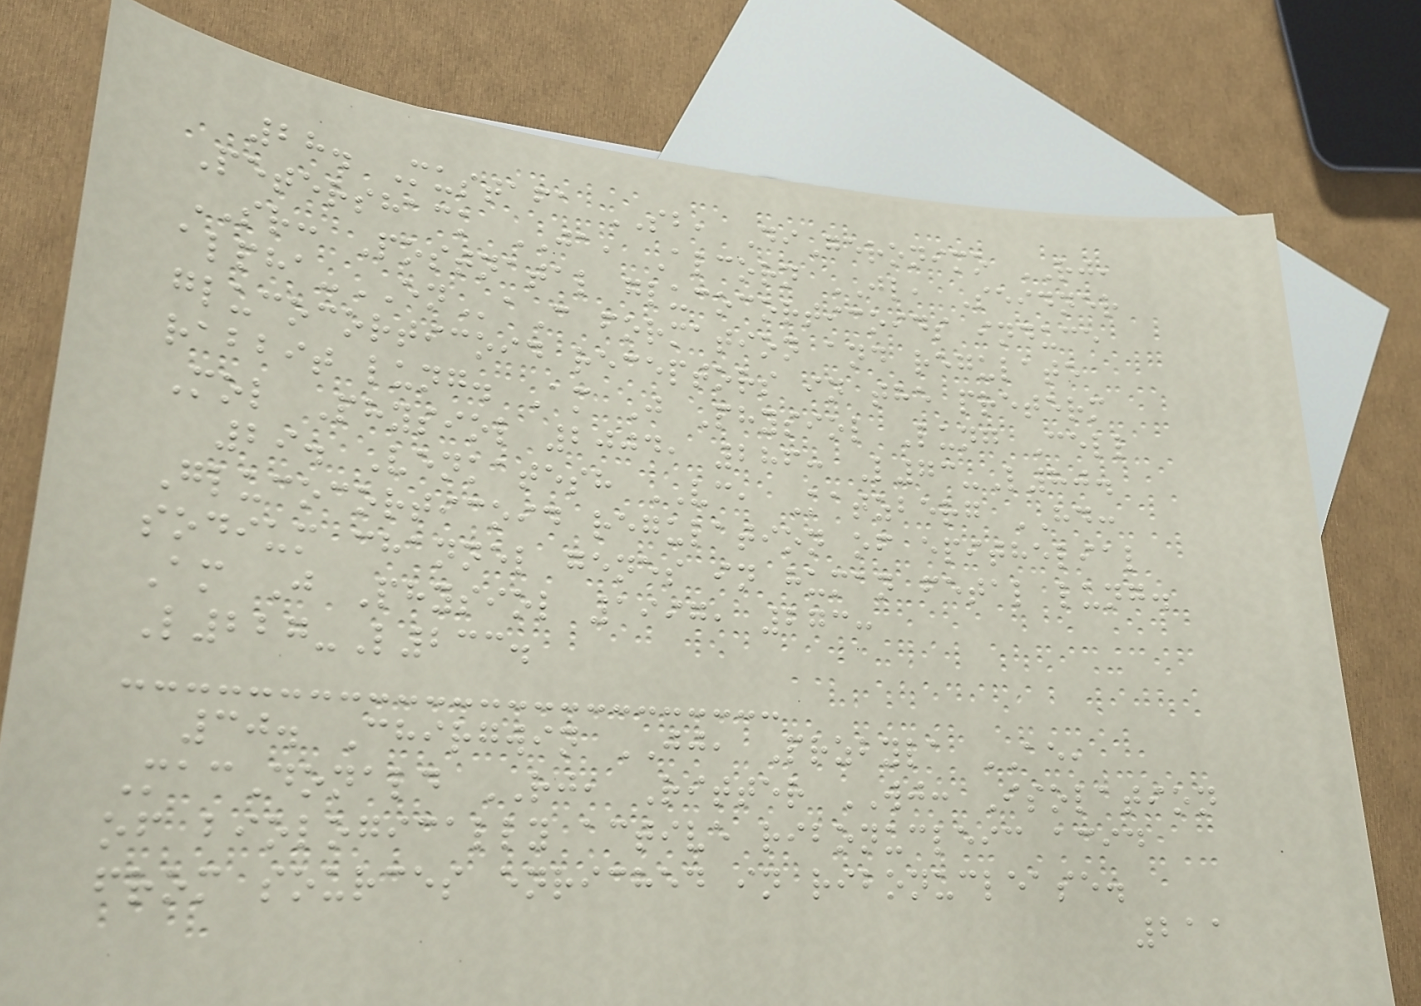28. Mustafa SB, DiGeronimo RJ,
Petershack JA, Alcorn JL, Seidner
SR: Postnatal glucocorticoids induce
alpha-ENaC formation and regulate
glucocorticoid receptors in the preterm
rabbit lung. Am J Physiol Lung Cell
Mol Physiol 2004, 286: L73-L80.
29. Venkatesh VC, Katzberg HD:
Glucocorticoid regulation of epithelial
sodium channel genes in human fetal lung.
Am J Physiol 1997, 273:
L227-L233.
30. Chirgwin JJ, Przbyla AE,
MacDonald RJ, Ritter WJ: Isolation
of biologically active ribonucleic acid
from sources enriched in ribonuclease.
211
